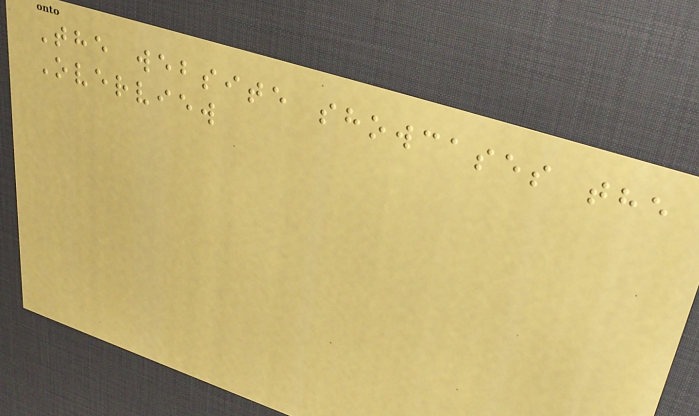The website showcases the
Overview
